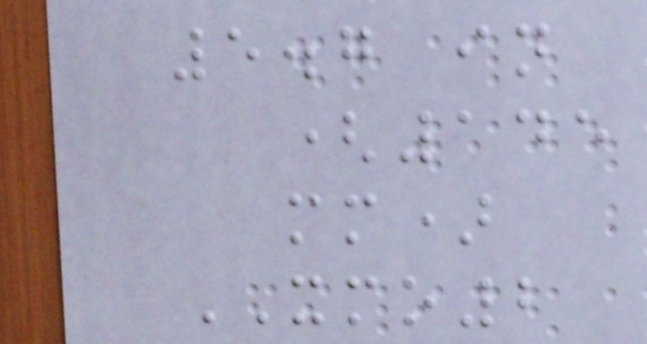5.7 in
(145
mm)
XMO2
